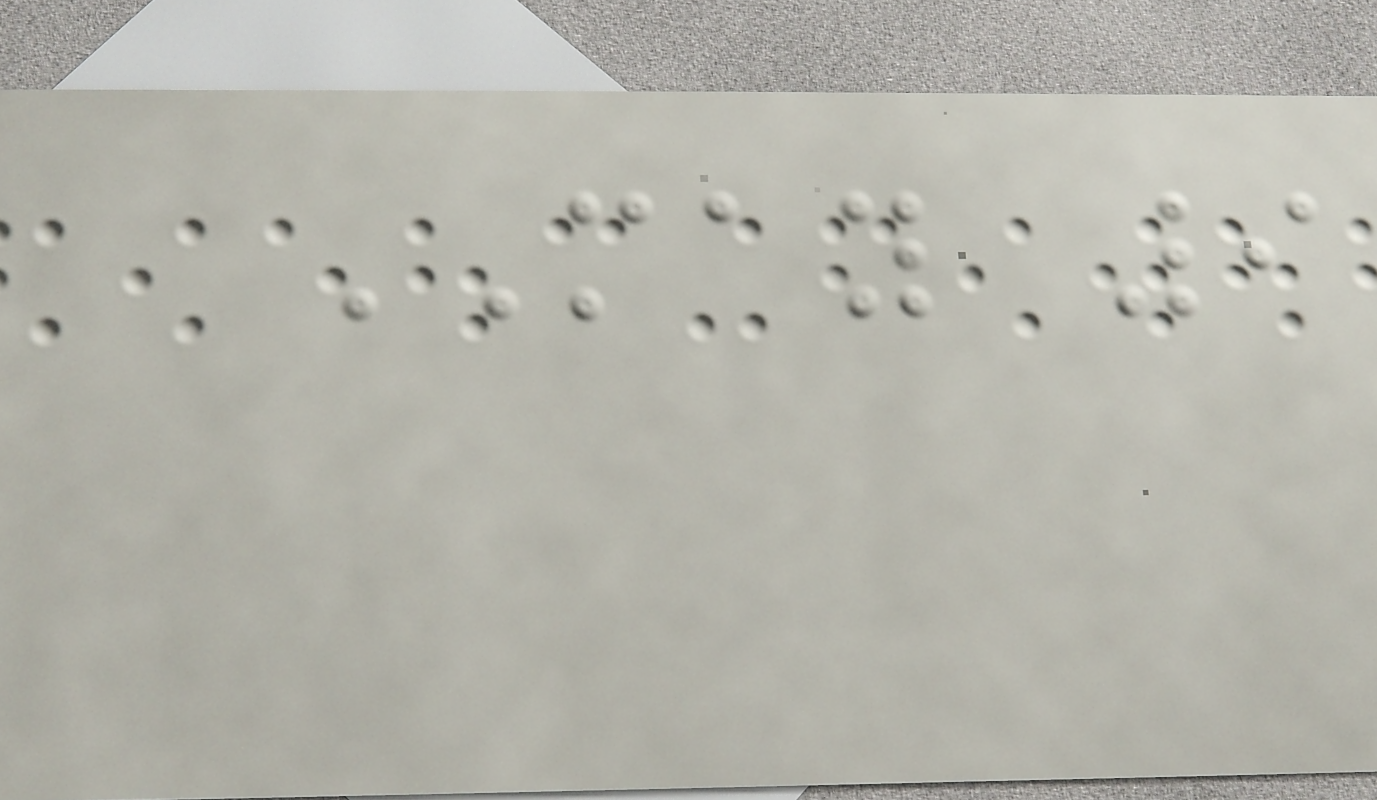MAY 9
